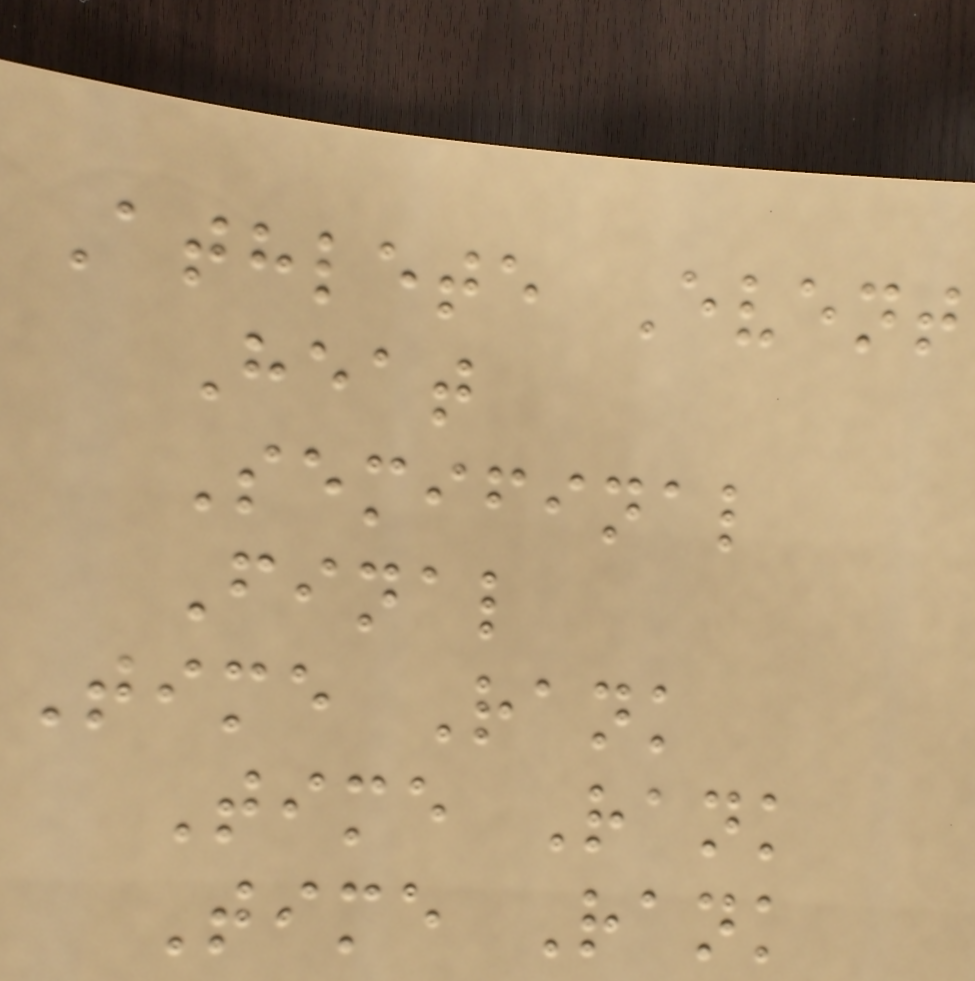Athlete Event
Heat
Semifinal
Final
Time Rank
Time Rank
Time Rank
